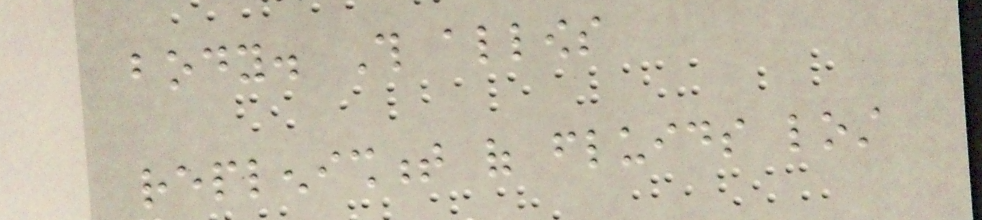body. This allows
replenishment of fluids lost
